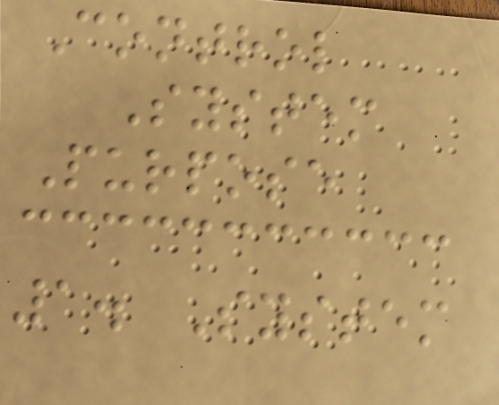Control
System
Purpose
1. System
